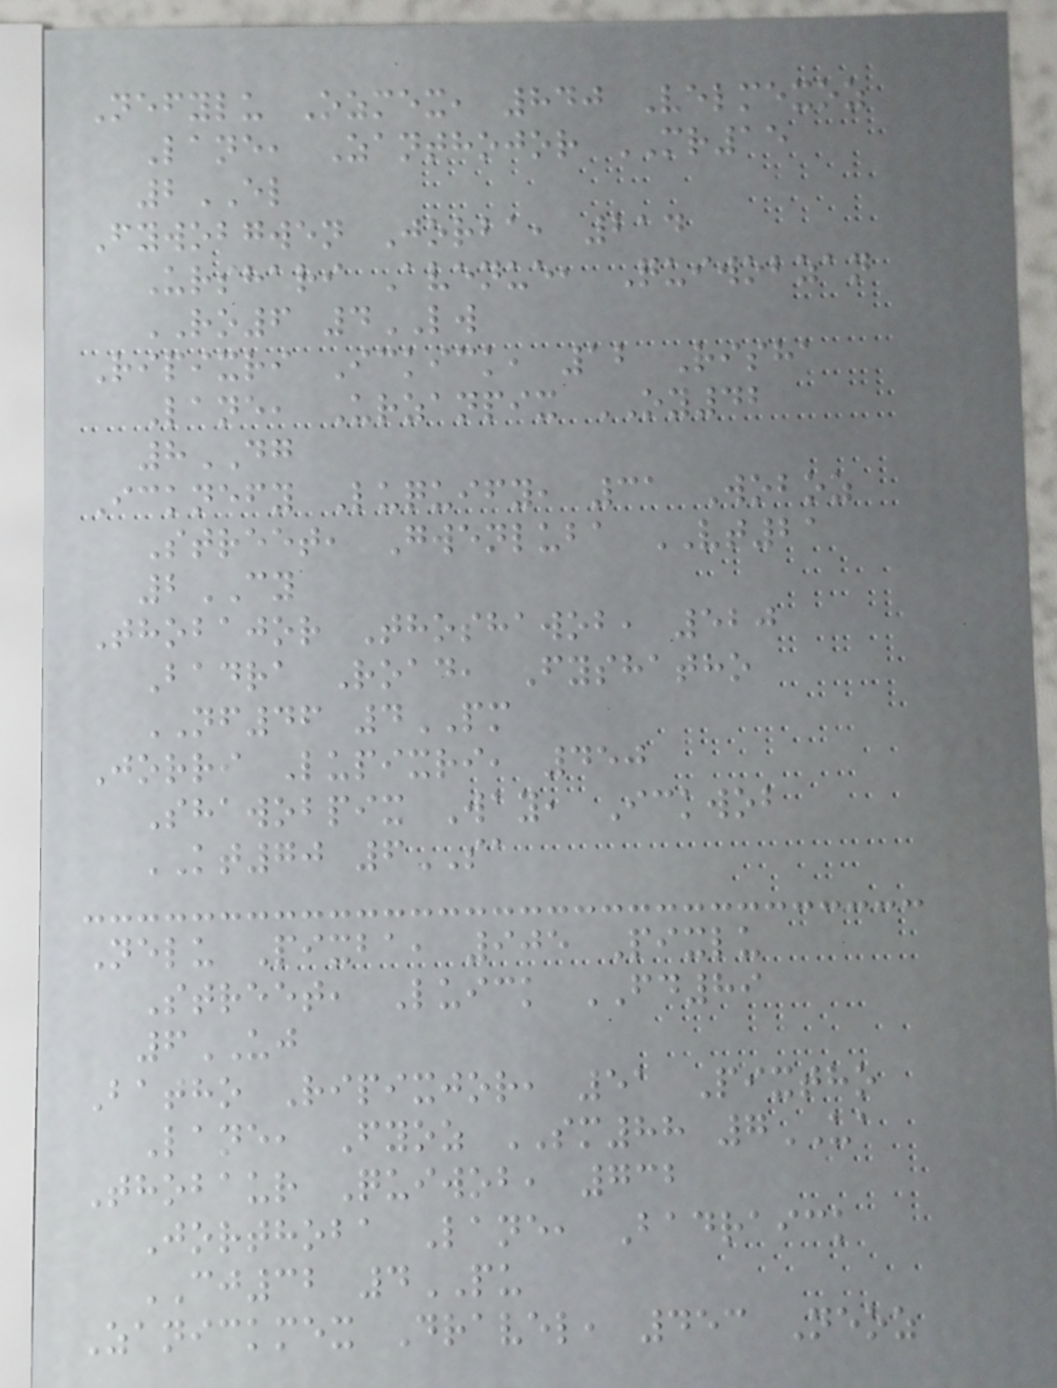Nefylu Ozmex, 840 Velmexoz
Lane, Zanthojor MR15
2EL
Fywobgwen Jorba, 214
Urshari Avenue, Quiwobzan
RO6 4LW
Ripixri Ickick, 12 Risha
Lane, Urzanpix OY42
8DG
Icknefy Luquify, 31 Woboz
Street, Gwenluba VT21
2CY
Thobajor Thoshawob, 520
Badra Road, Fyshatho
NF46 4PM
Jorri Lupixri, 450
Shawobpix Way, Ickwob
KT70 6SA
Nelu Pixba, 905 Pixlu
Street, Luick FD89
6UJ
Batho Ripixjor, 51 Pixtho
Lane, Fyoz SM88 7UA
Thobaur Quiwob, 732
Jorthoba Lane, Badraick
CJ32 4PU
Zanickmex Dravel, 453 Neoz
